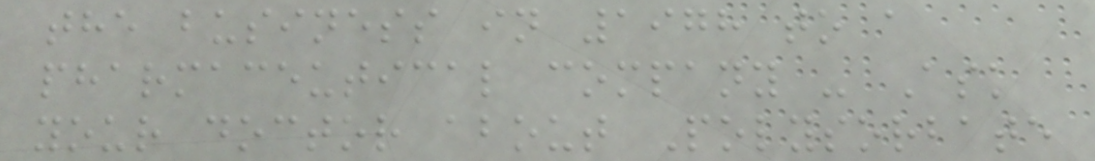the business in 1978 to a
pharmaceutical company - Ask
your doctor about Polysorbate
